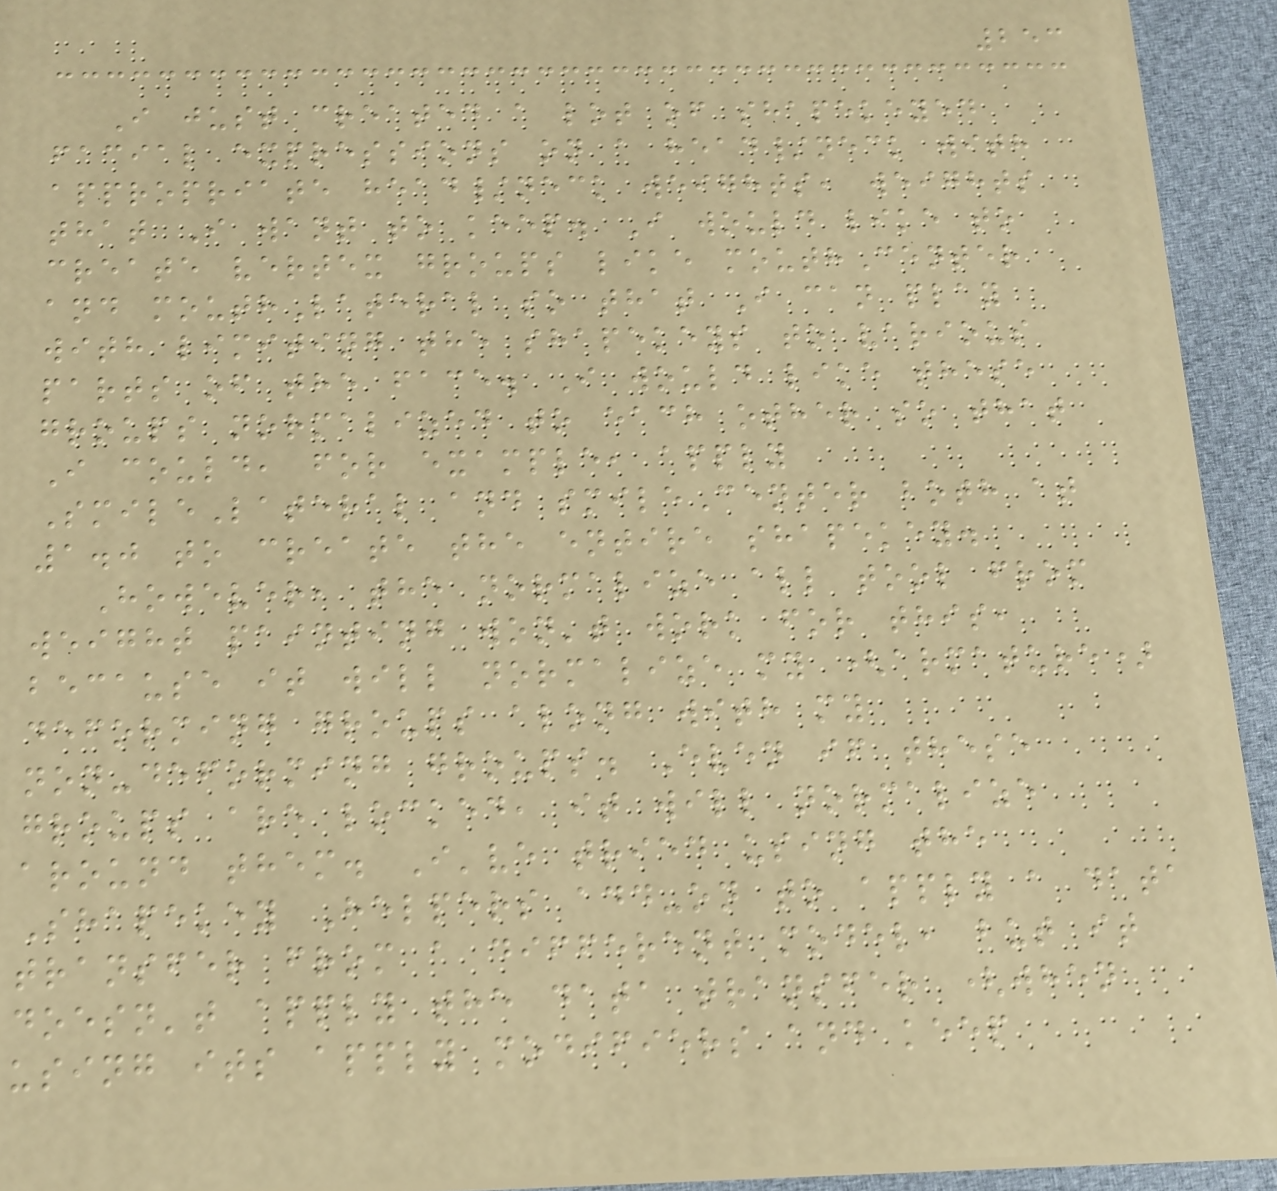253
I just created a lot of shapekeyed
facial expressions on a head/neck with
appropriate head/neck weights, weights
that I want to keep. I would like to
create vertex groups like mouthCenter
and mouthLateral so that I can play
with limiting the shapekeys to various
parts of the face. I would like these
groups normalized to each other so that
I could, for example, apply
SmileLateral and smileCenter both at
1.0 to create the entire shapekey.
However, the normalize all tool from
weight painting won't work for this,
because it will normalize my (armature)
deforming groups along with my
non-deforming groups. Even if these
groups are locked, it will normalize
around them. I've tried using the
Shapekey Helpers add-on to apply a data
transfer from a different model, but it
doesn't apply the data transfer (when
using its apply modifiers and keep
